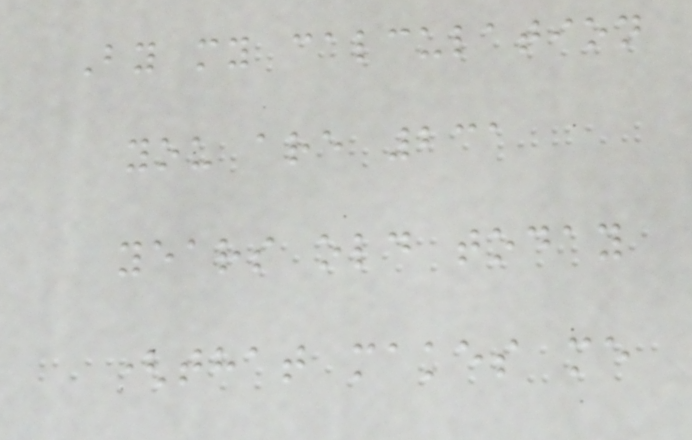By my calculation
you are 231
years old today
(that makes me
